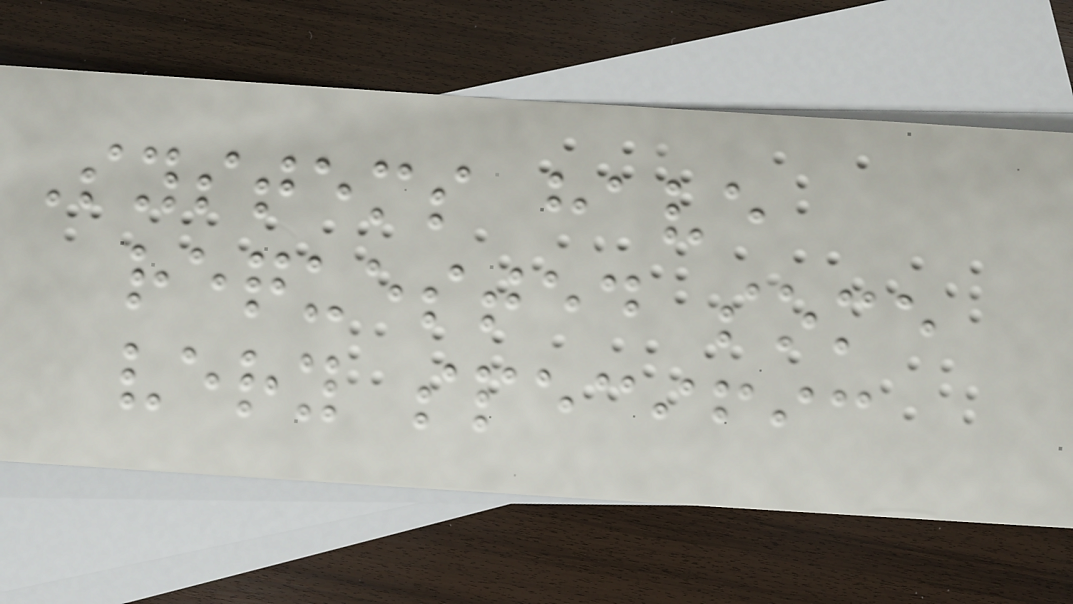Systems have
requested some
very specific
